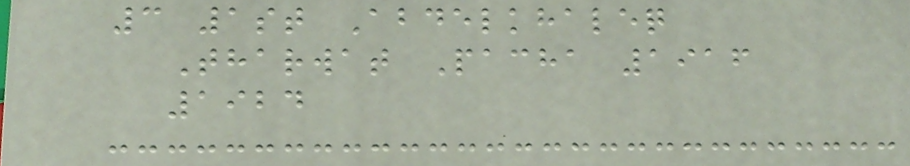3 1st Abdelkhaleq
Tharwat Pacha 1916
1924
